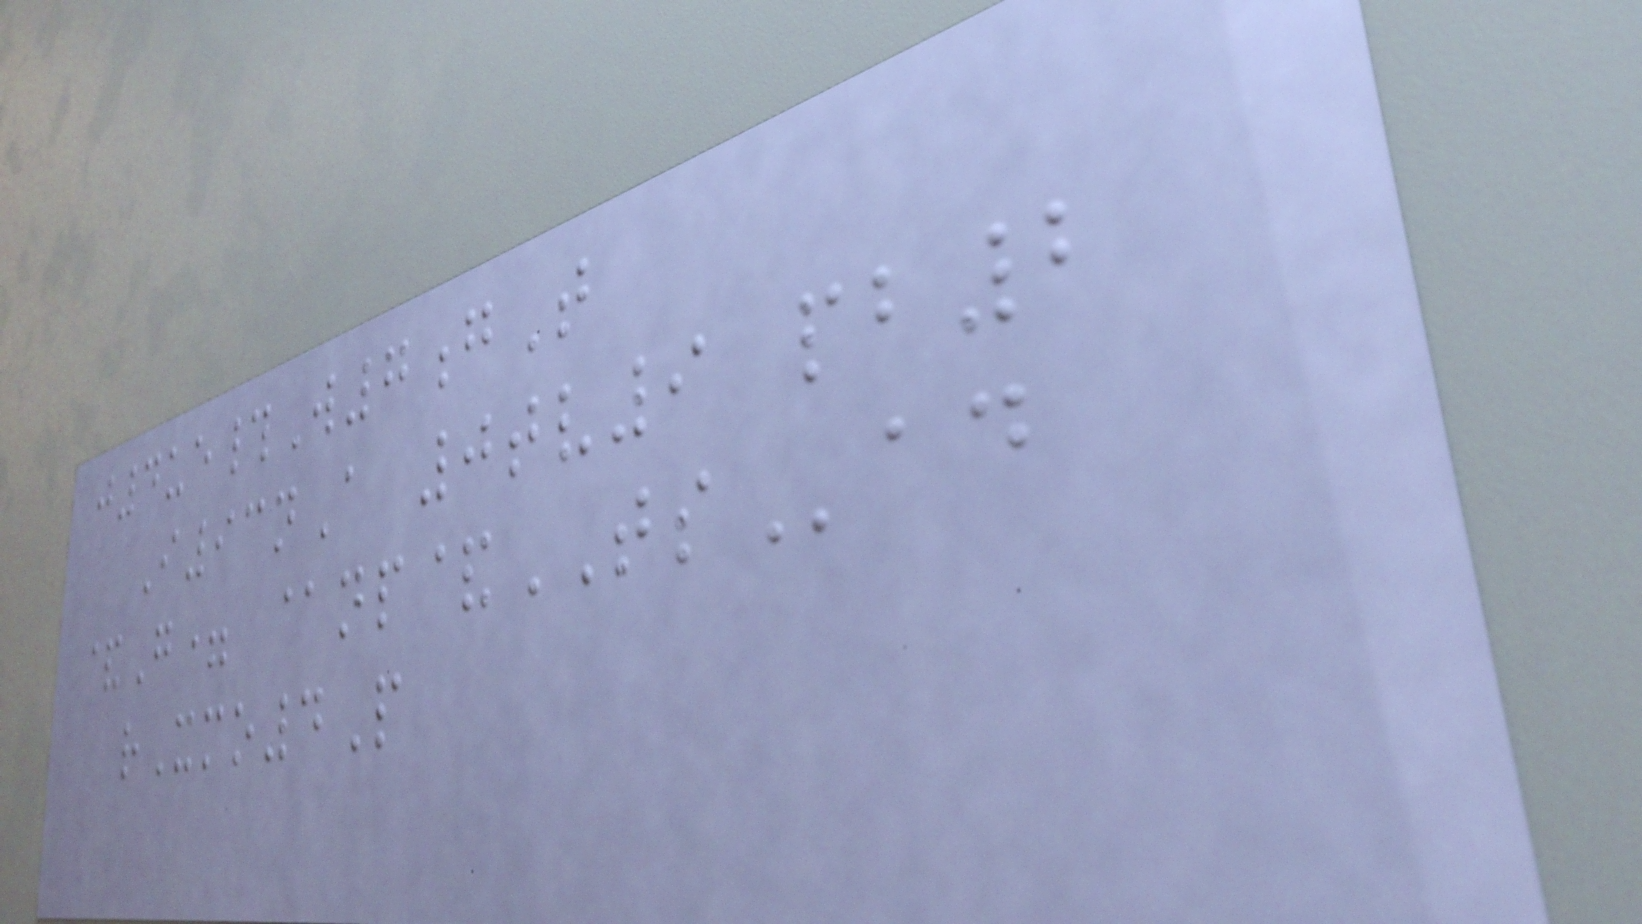j4ue#W7gT
I93nA 0tv9 pb2
&G= @np&TSad
rXmo4P
